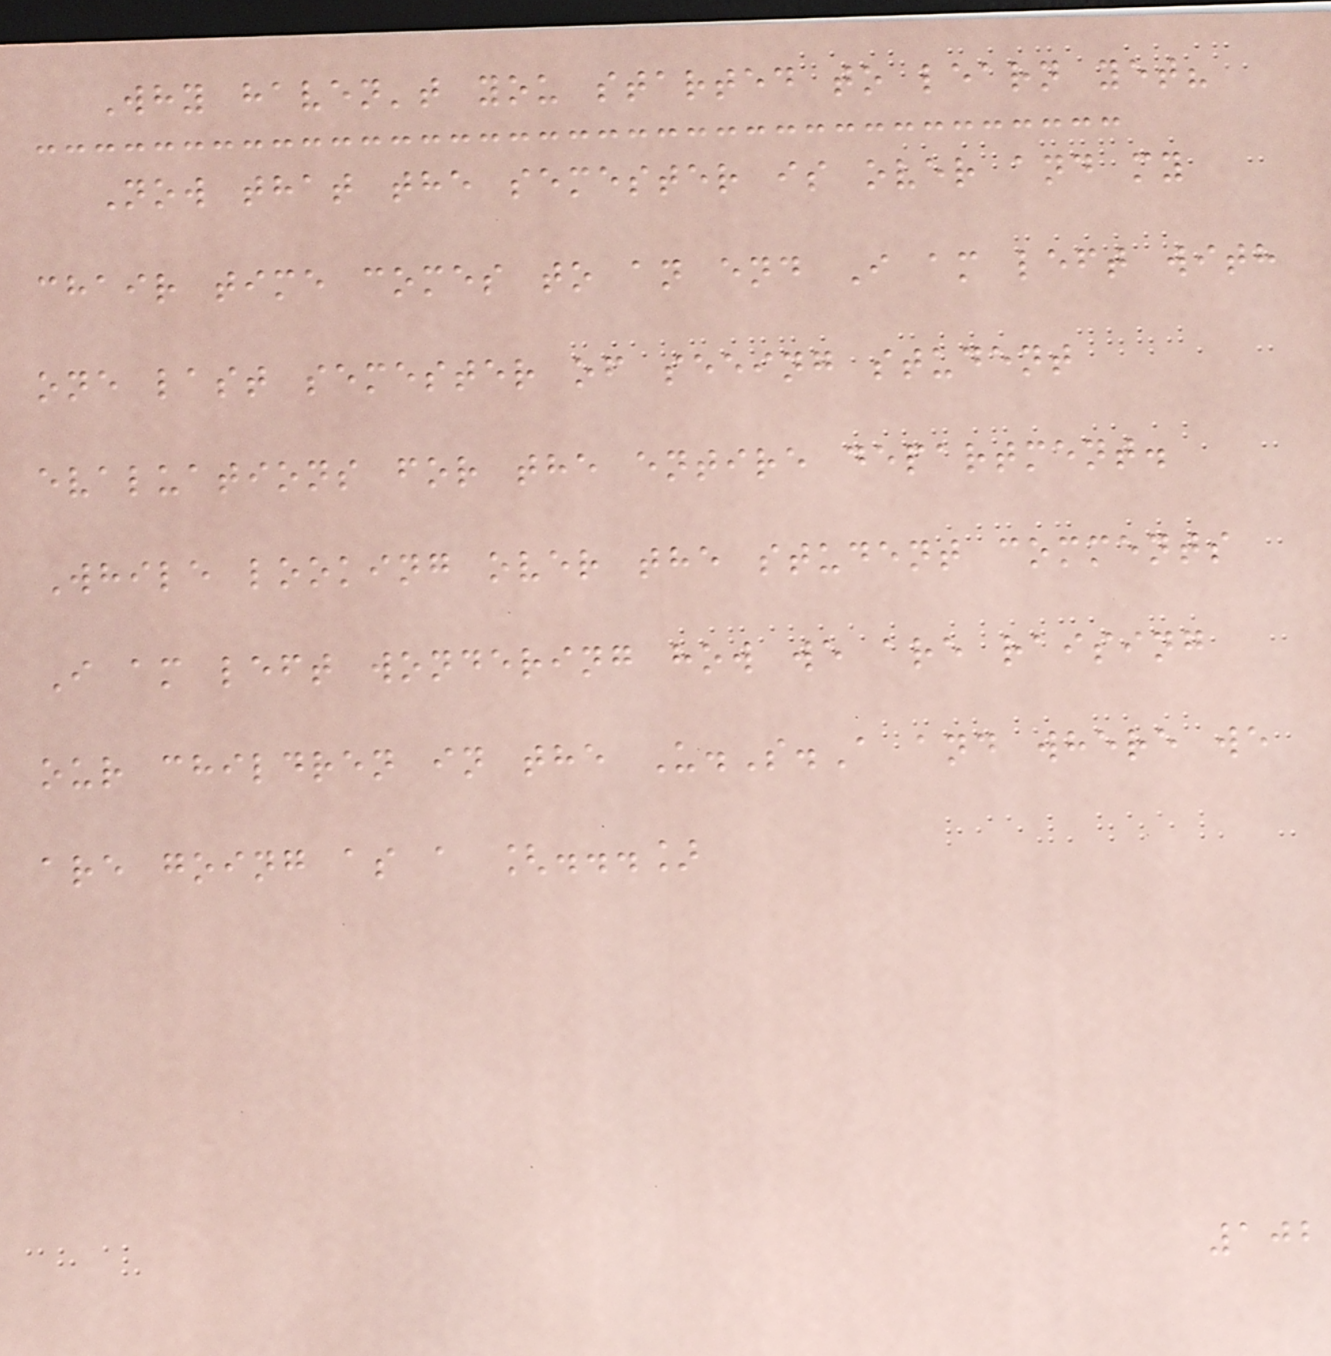Why haven't you started to learn yet?
Now that the semester is over and my
chair time comes to an end I am left with
one last semester of seeing student
evaluations for the entire department.
While looking over the student comments
I am left wondering how we are raising
our children in the U.S.A and where we
are going as a [...]
102
